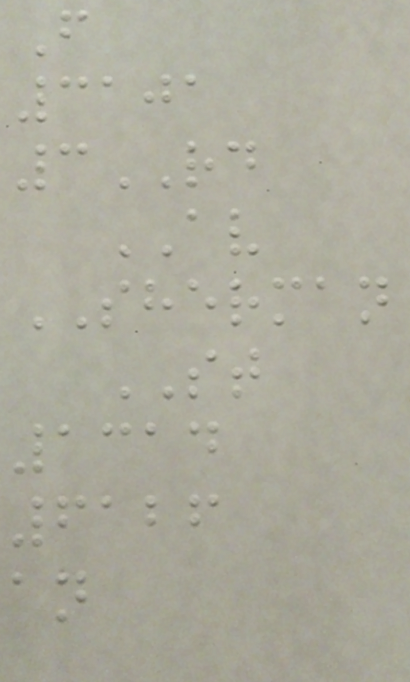F
3101
3RD
AV
SHERMAN
ST
1314
6126
an
